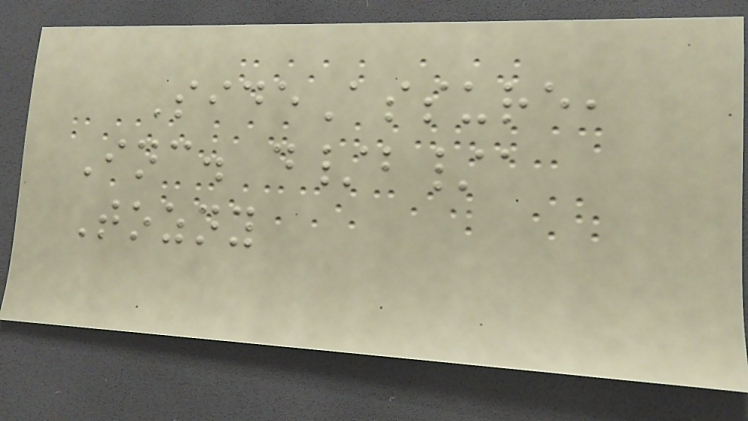SideAssure,
Inc. d/b/a
Tozny
